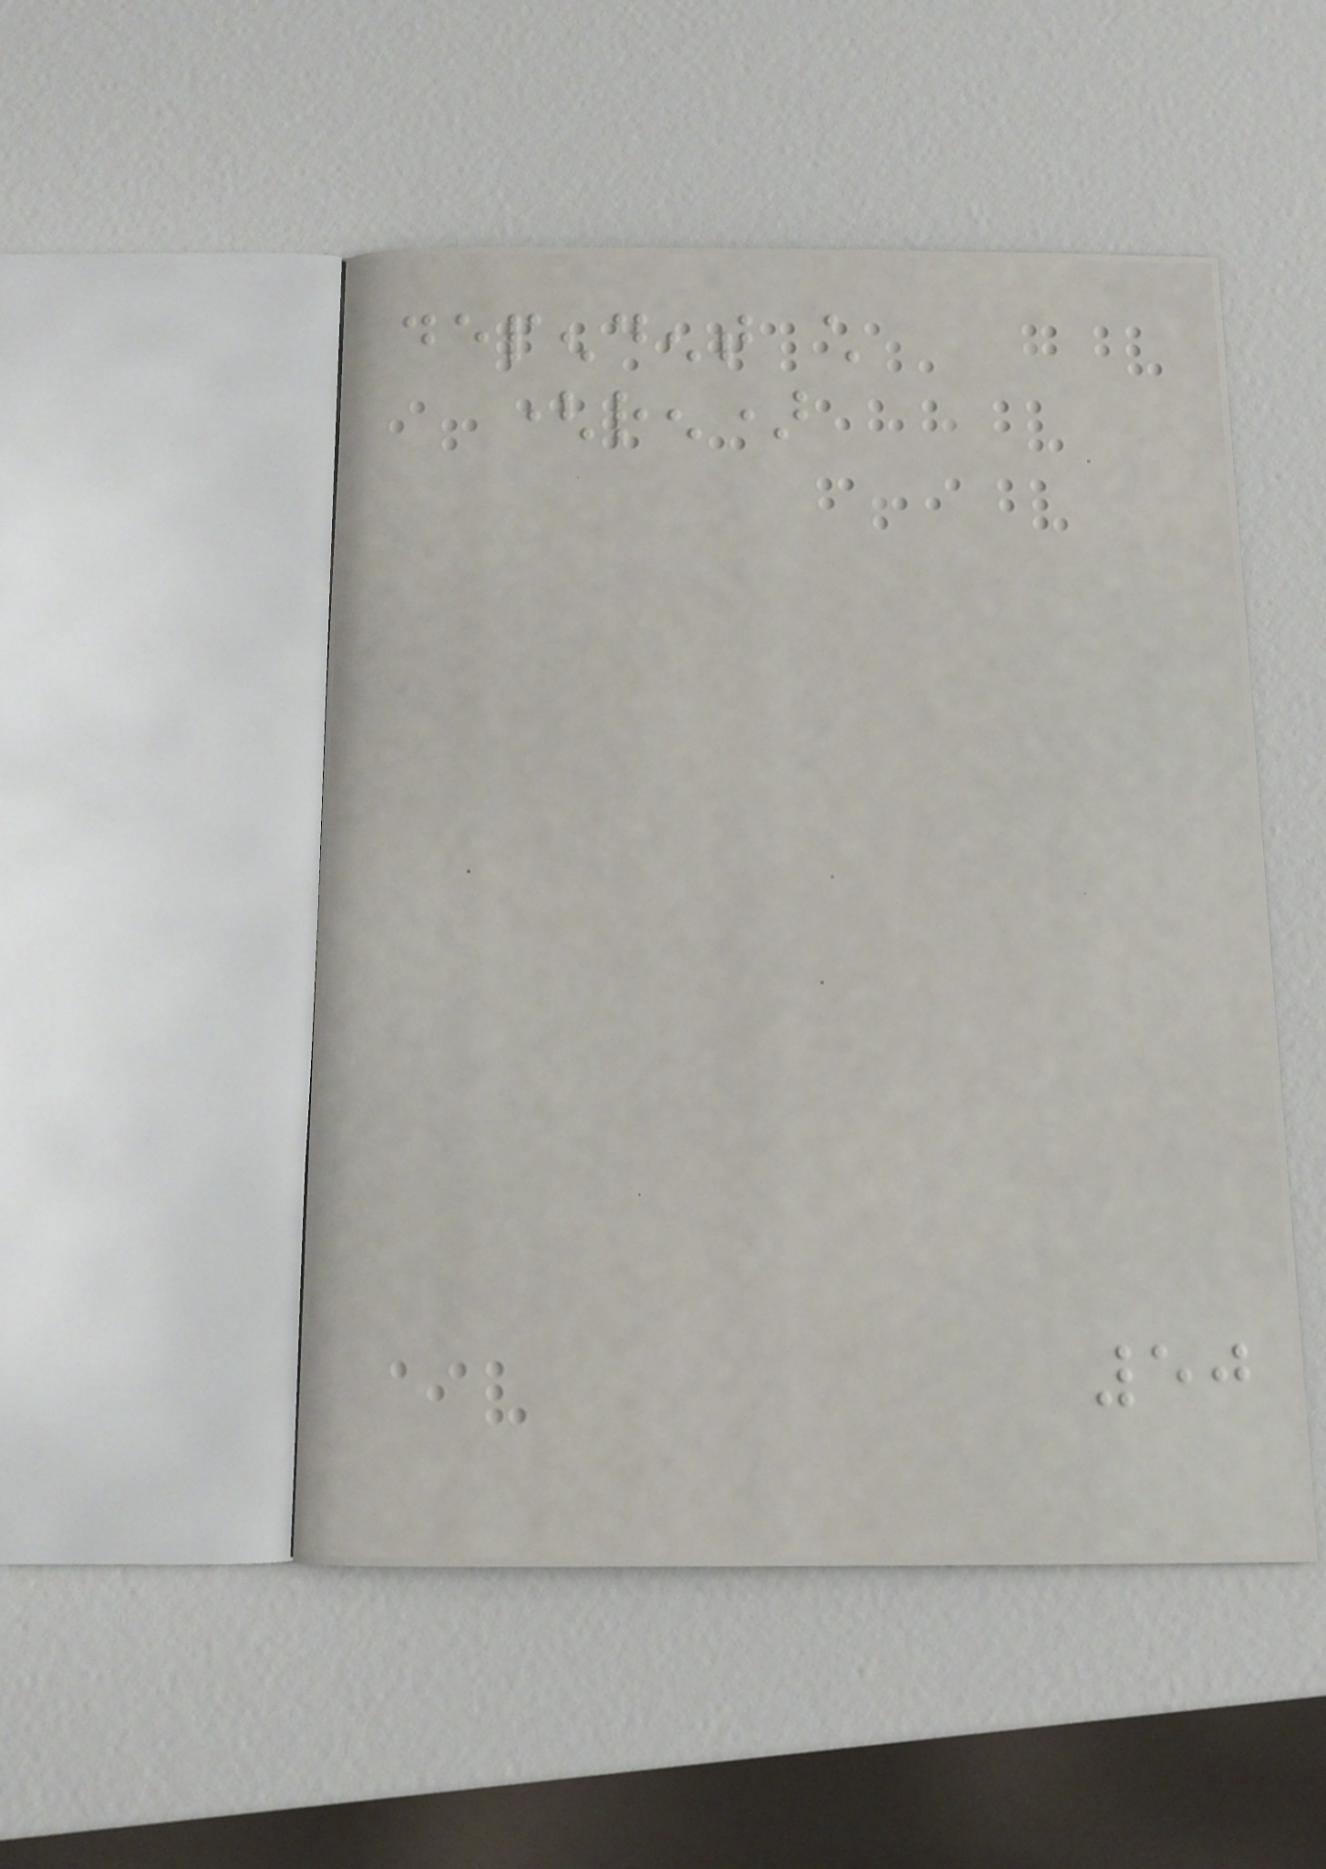dependent child
(ren)
50
